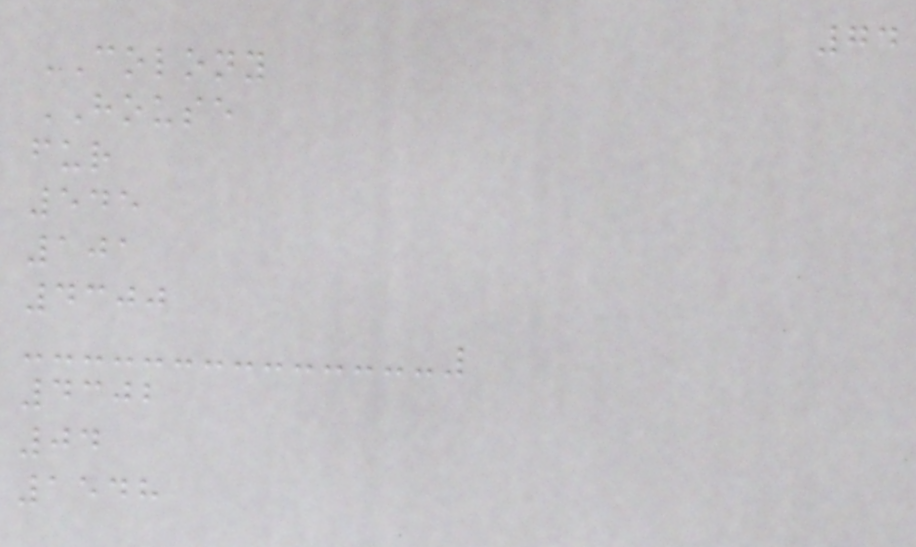74
COLONY
HOUSE
fur
545
101
4300
4302
04
1548
